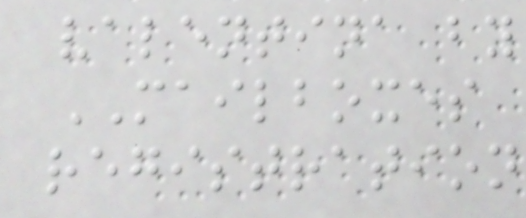valentina by
MAILBOXES
registration
